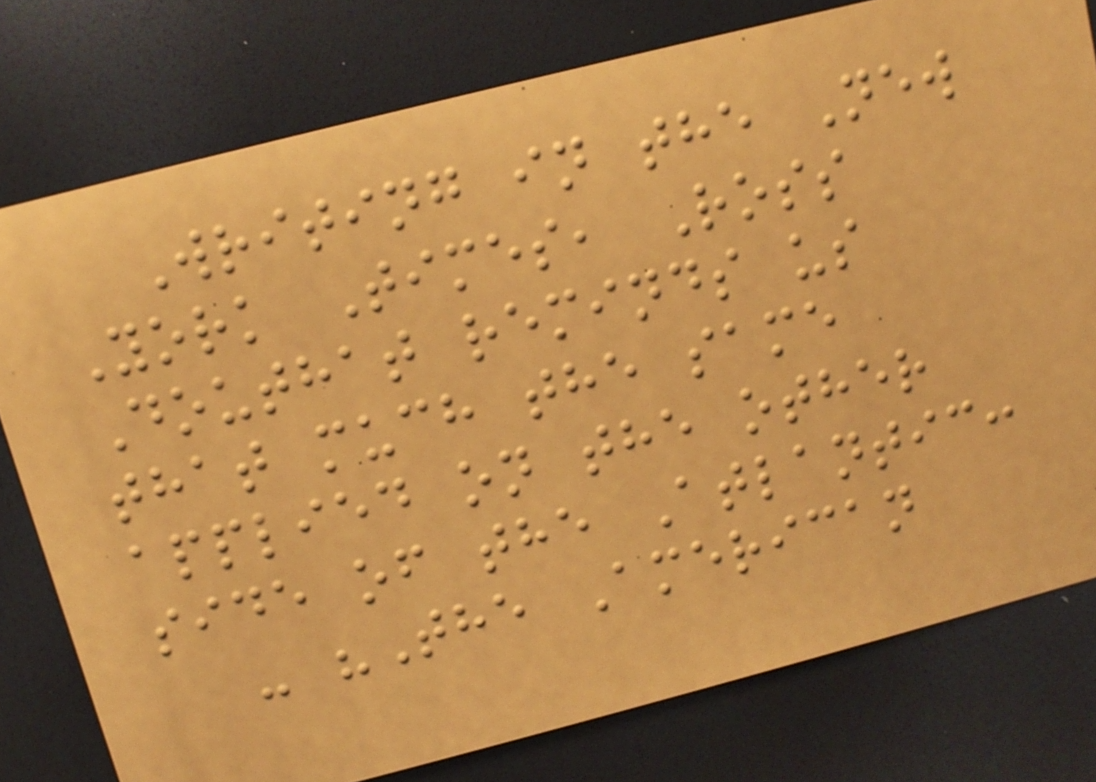Writing in the New
York Times, Ross
Douthat reminds us
that much the same
applied on the other
side of the Atlantic:
- "The American
